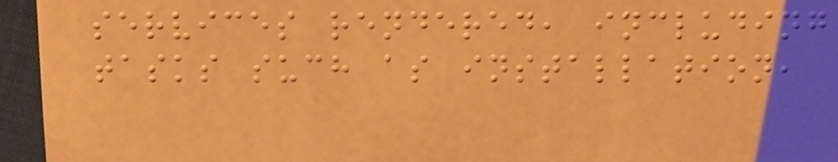services rendered, including
tasks such as installation,
